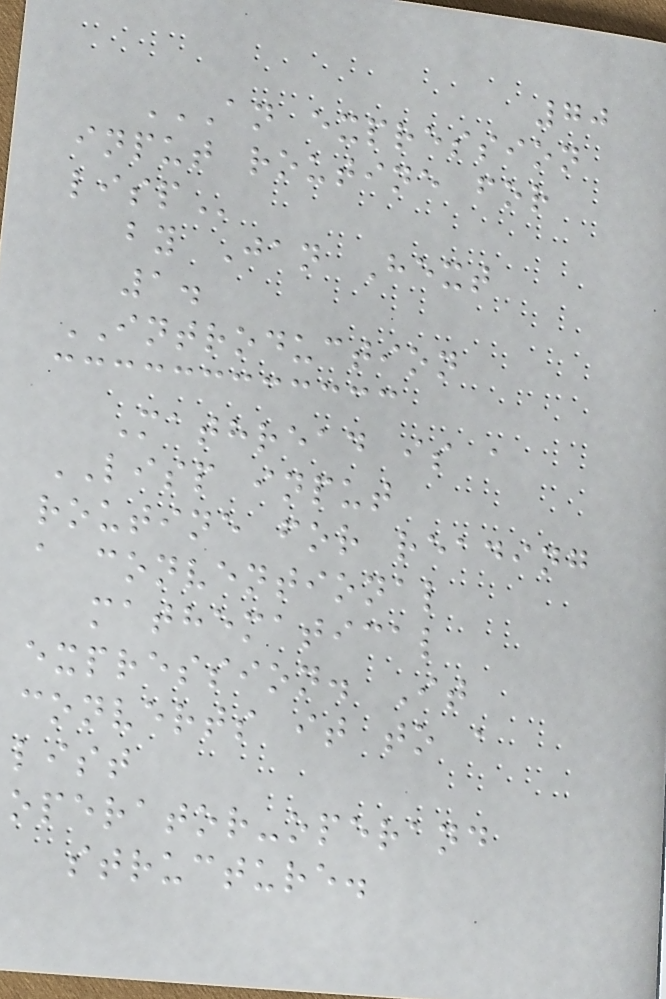70
AN EXPRESSION
INPUT ROUTINE FOR
LISP
by Jan Hext
1.
INTRODUCTION
Mathread is a
LISP input
routine for reading
a conventional
mathematical
expression. It
converts it to a
list
operator-operand
structure.
